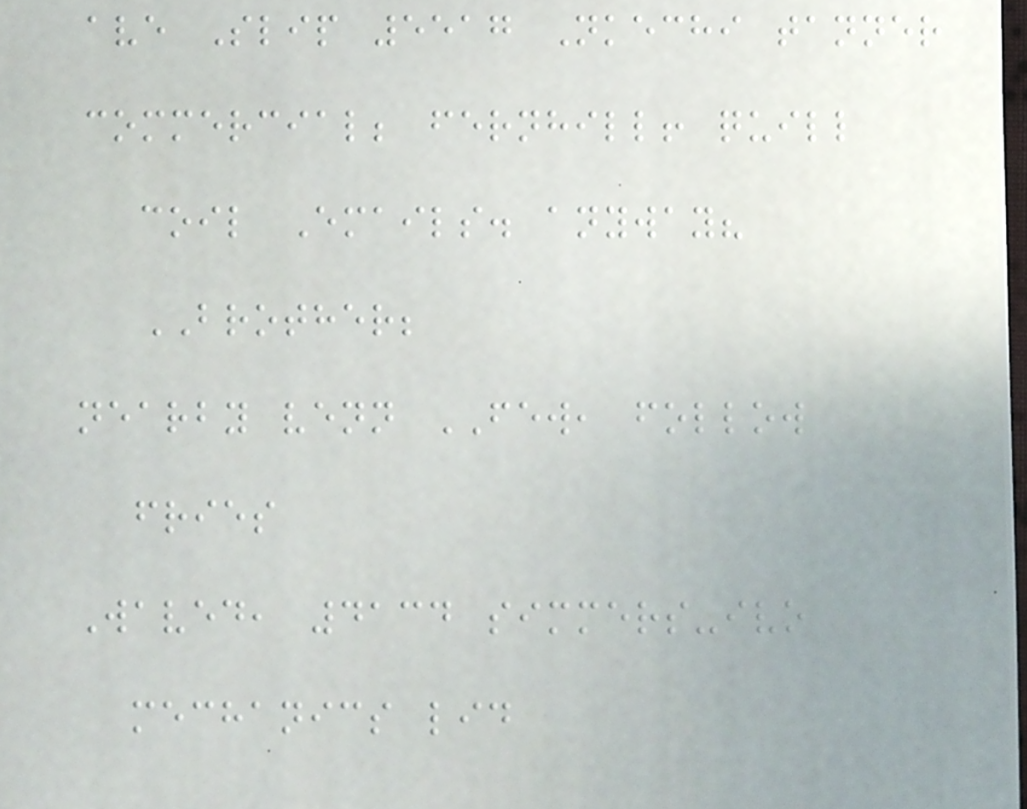ave Slip 5517 Nkechi tanner
commercial; fernhill! quill
coil Emails. anyway?
BROTHER;
nearby venn FEW, follow
fries
Waved, 4134 simmers-ivo
mechanics lid
